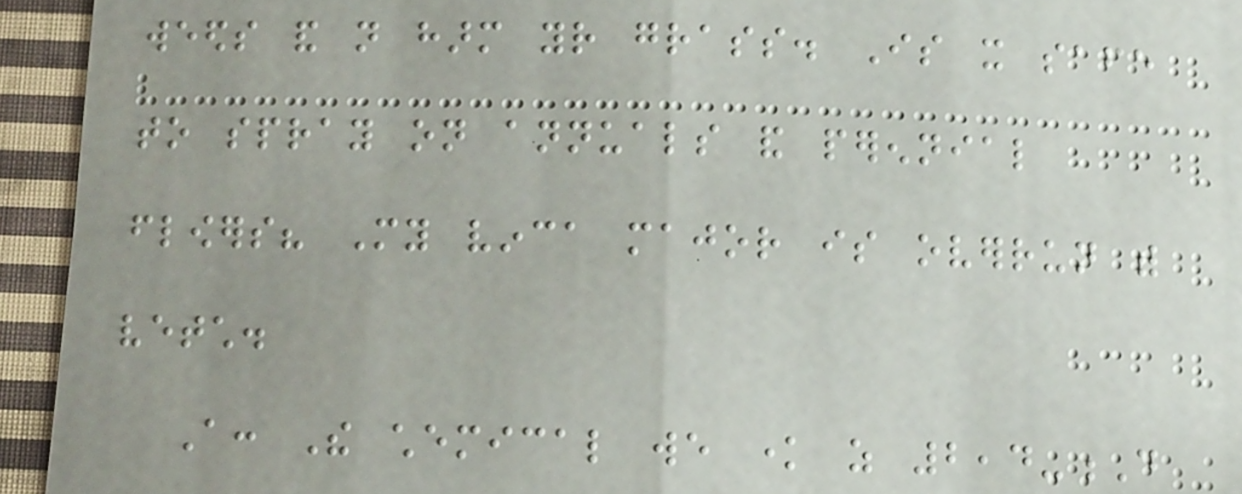weeds and not harm your grass. Is it safe
to spray on annuals and perennial
flowers? My vinca major is overrun with
vetch.
A: The chemical we know as 2,4-D
